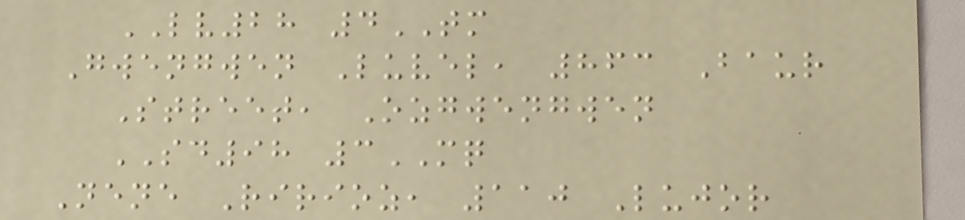LV28 4TM
Gwengwen Luvel, 863 Baur
Street, Ozgwengwen
SD98 3MQ
Nene Ririoz, 110 Lujor
